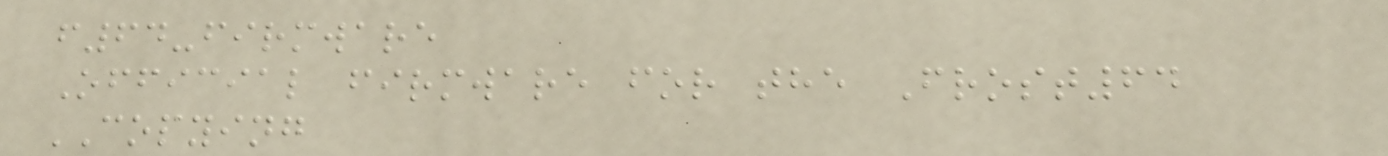f64-firmware
Official firmware for the Frost64
COPYING
